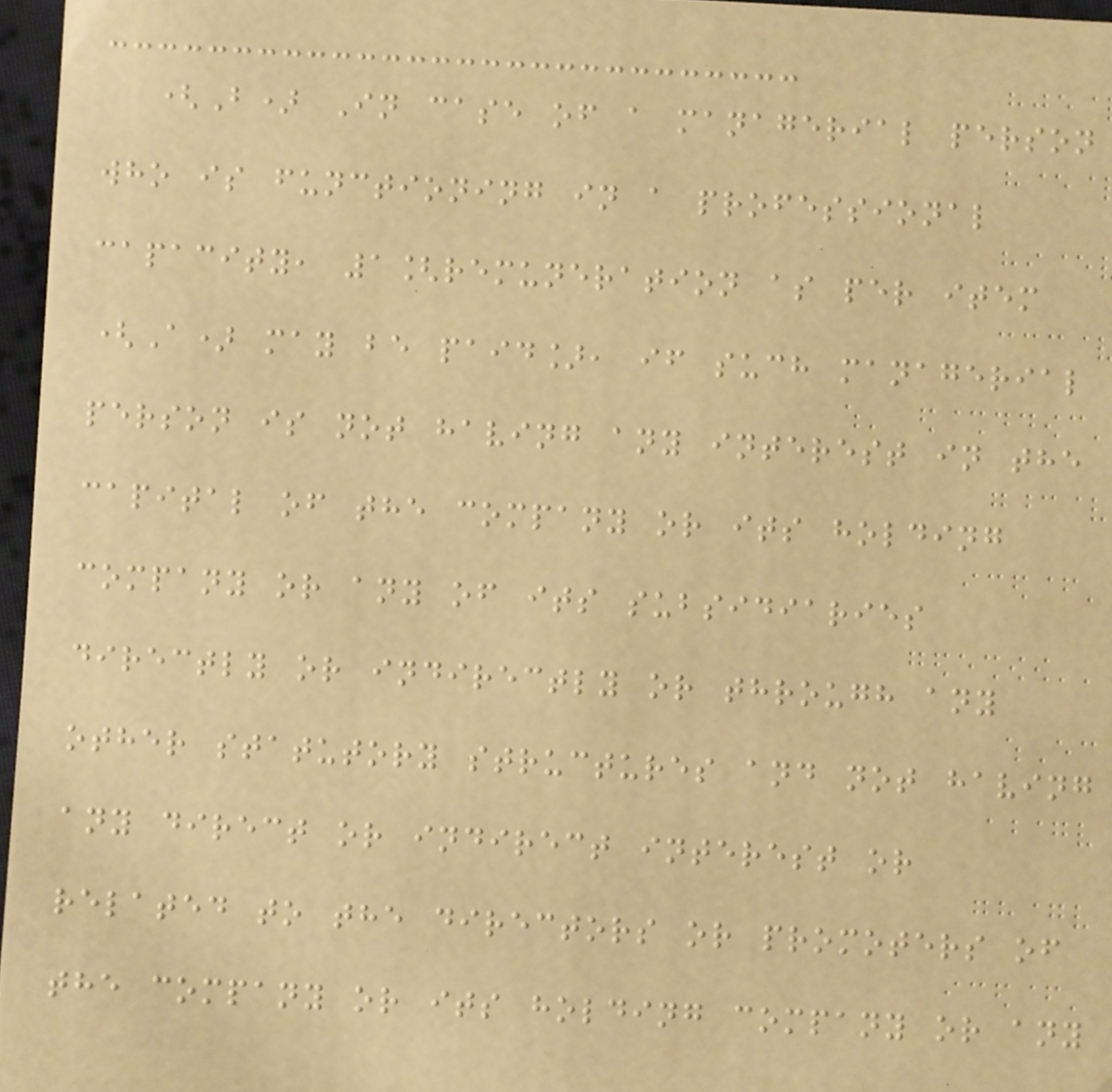(B) In case of a managerial person
who is functioning in a professional
capacity, 1[remuneration as per item
(A) may be paid], if such managerial
person is not having any interest in the
capital of the company or its holding
company or any of its subsidiaries
directly or indirectly or through any
other statutory structures and not having
any direct or indirect interest or
related to the directors or promoters of
the company or its holding company or any
